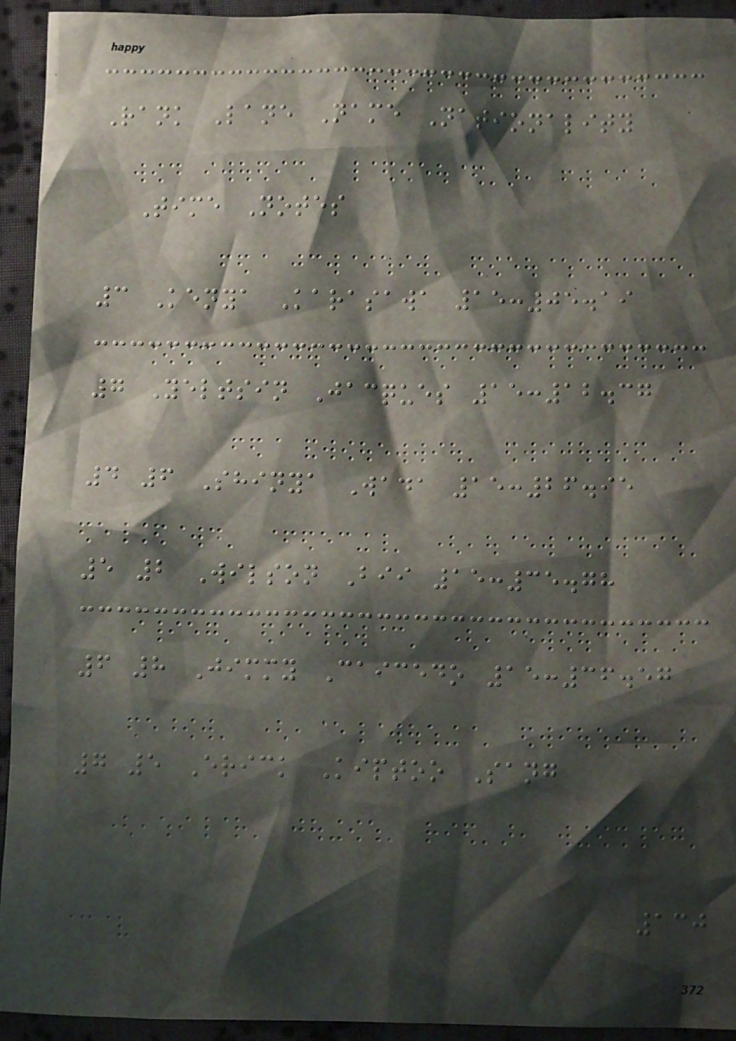Rank Lane Name Nationality
Time Notes
3 Kenya Karasawa 15:05.19
7 Yeltsin Jacques 15:12.37
4 6 Shinya Wada 15:26.95
5 2 Wilson Bii 15:35.78
6 8 Jimmy Caicedo 15:36.57
7 5 Erick Kiptoo Sang
130
